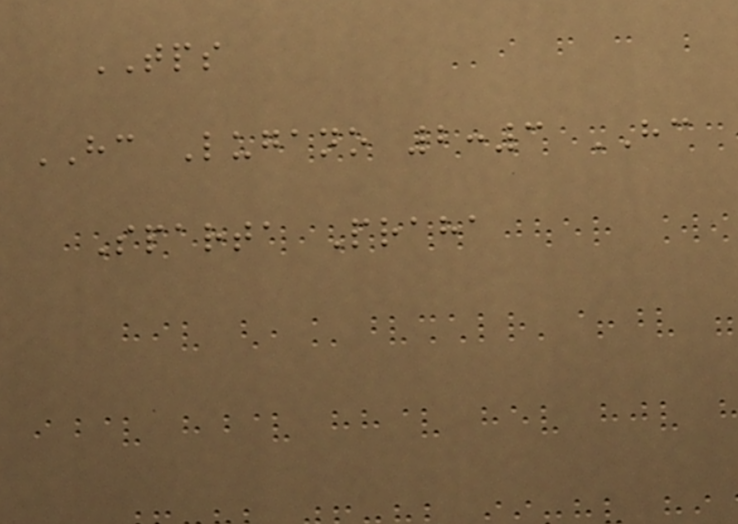TPS
HC Lugano 2:3 HC
Sparta Praha
